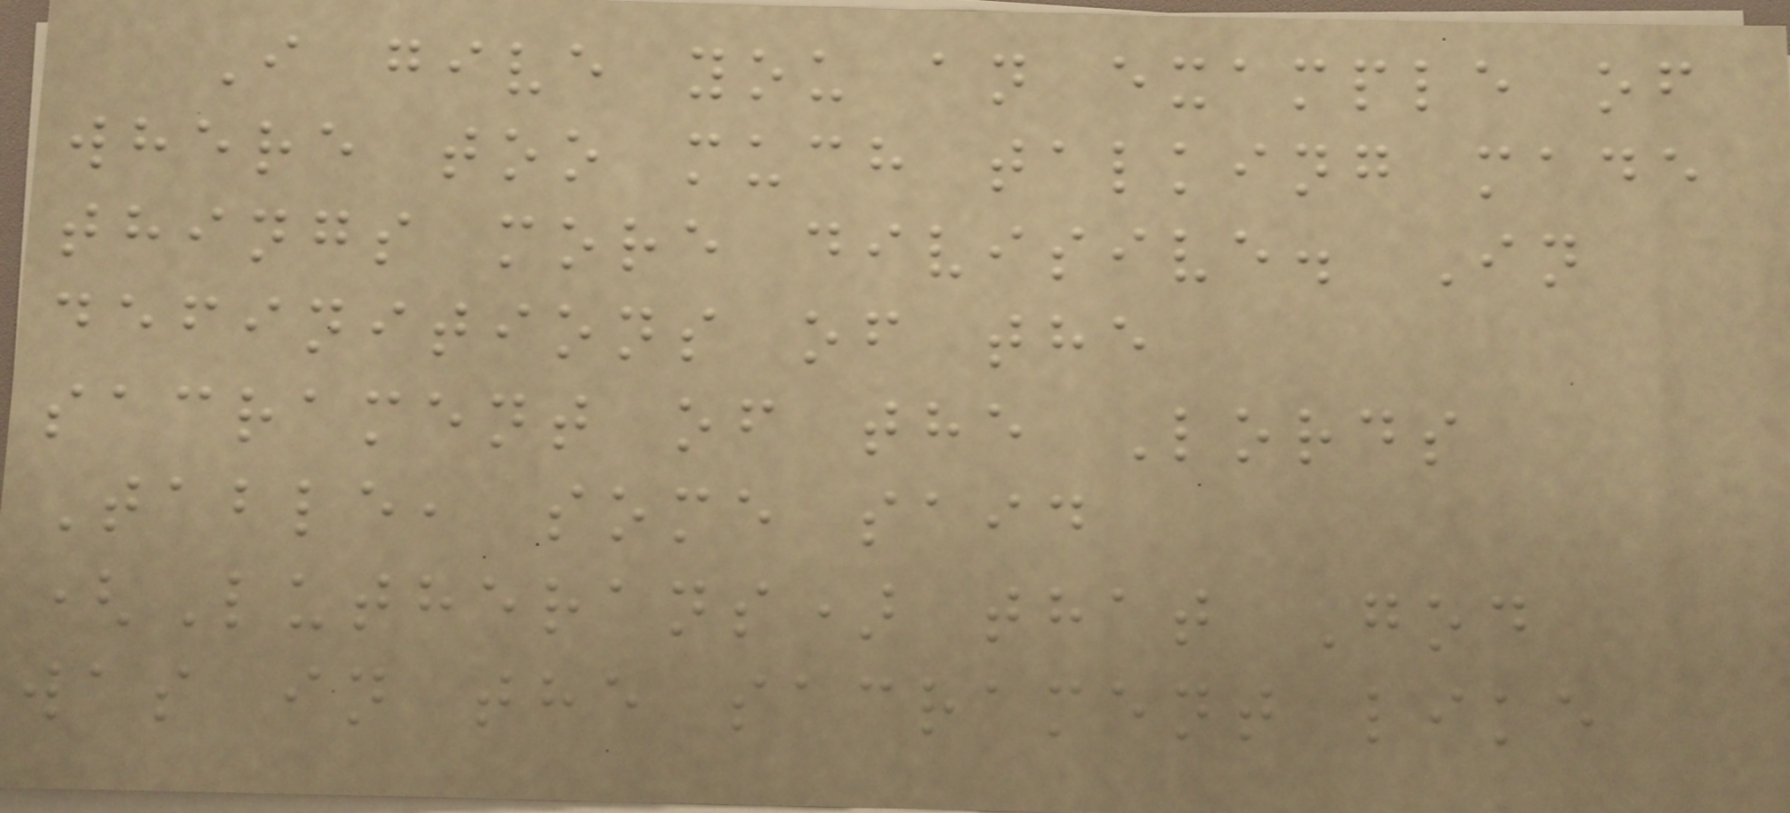I give you an example of
where too much talking made
things more divisive. In
definitions of the
sacrament of the Lords
Table, some said
(Lutherans) that God
was in the sacrament like
